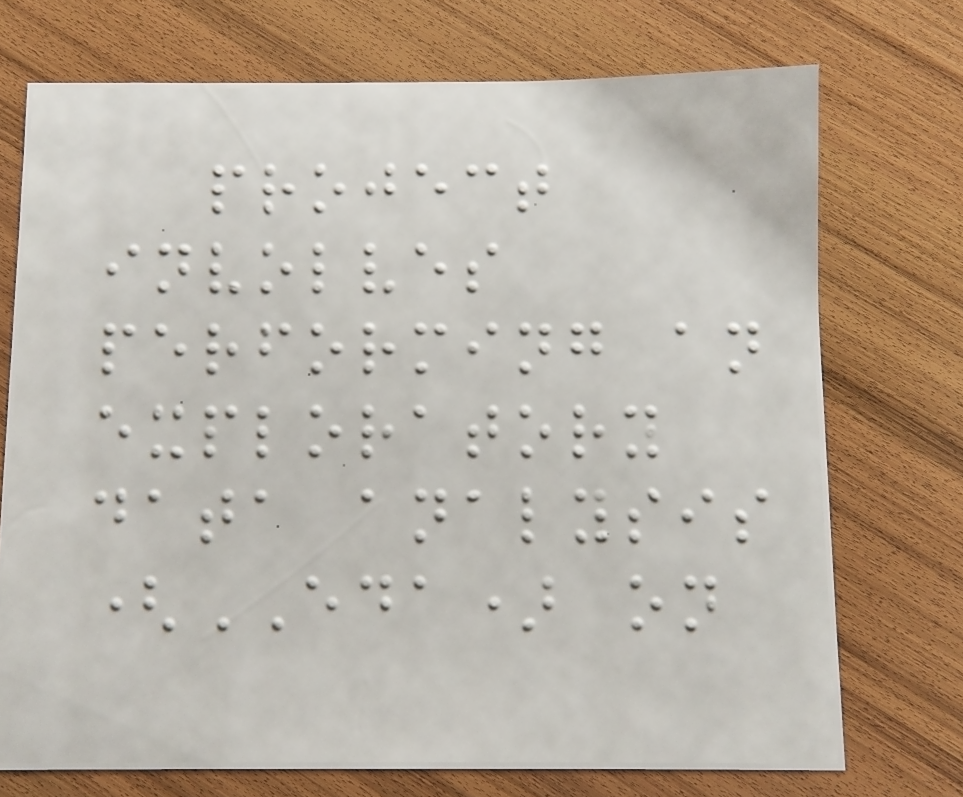project
involves
performing an
exploratory
data analysis
(EDA) on
